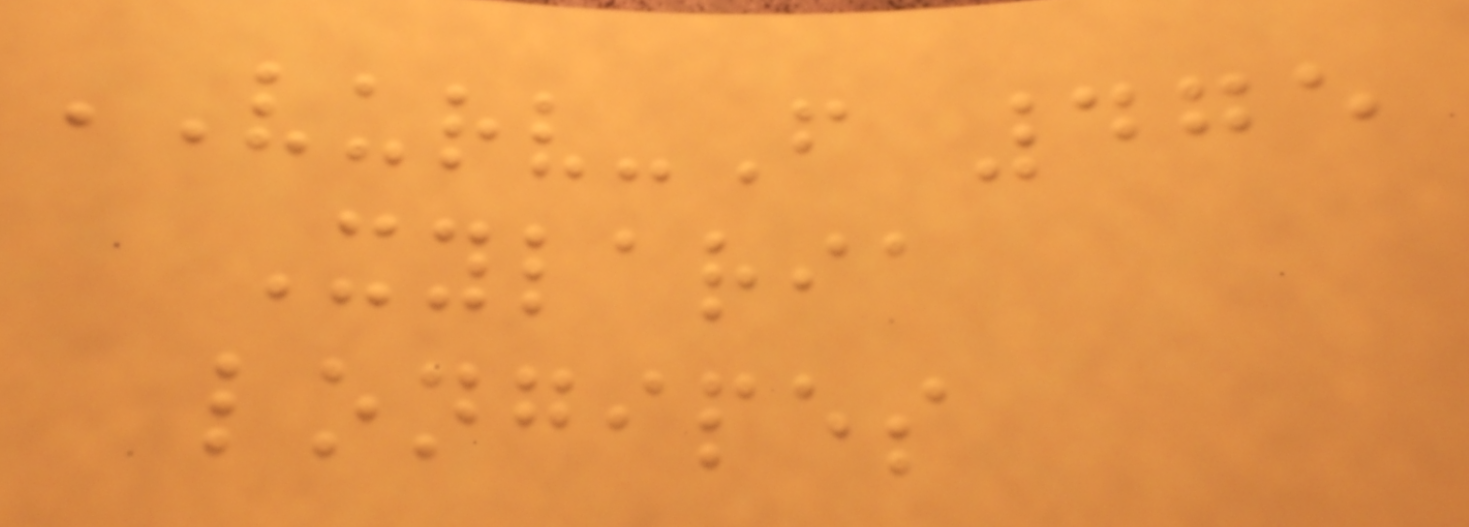VURV-F 475
Xylaria
longipes
